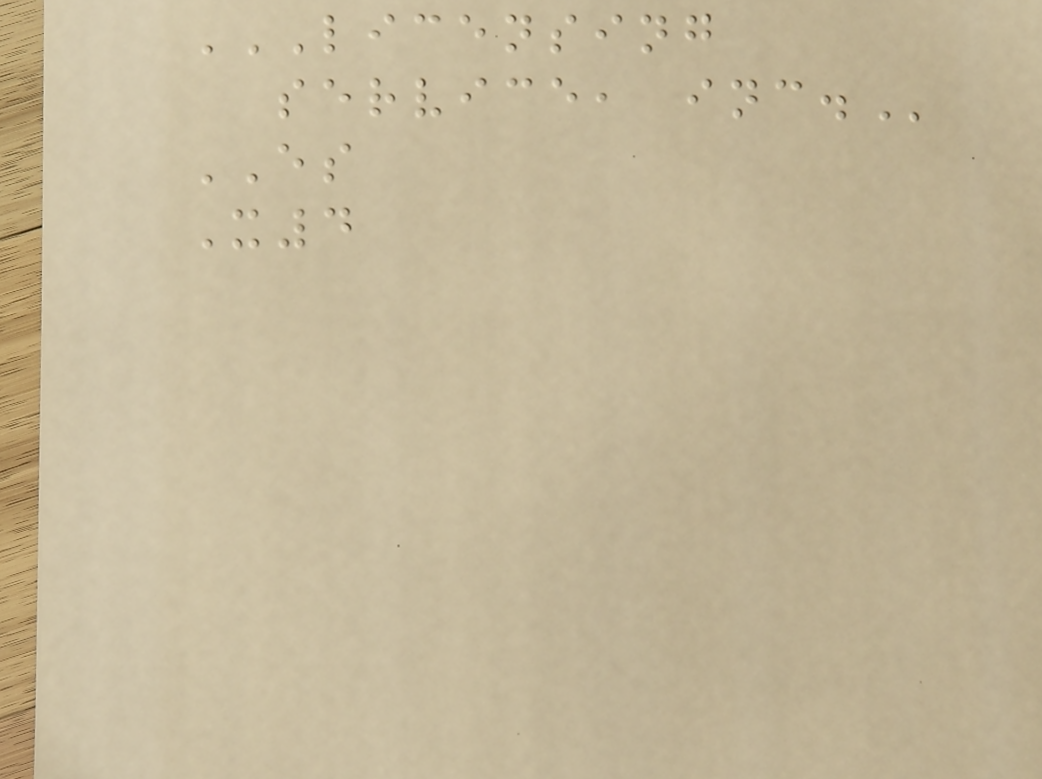LICENSING
SERVICE, INC.
ES
X4
